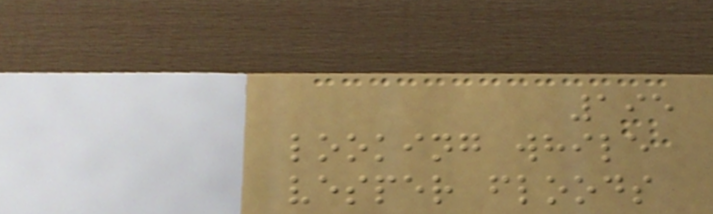195
looking while
vesper floods
